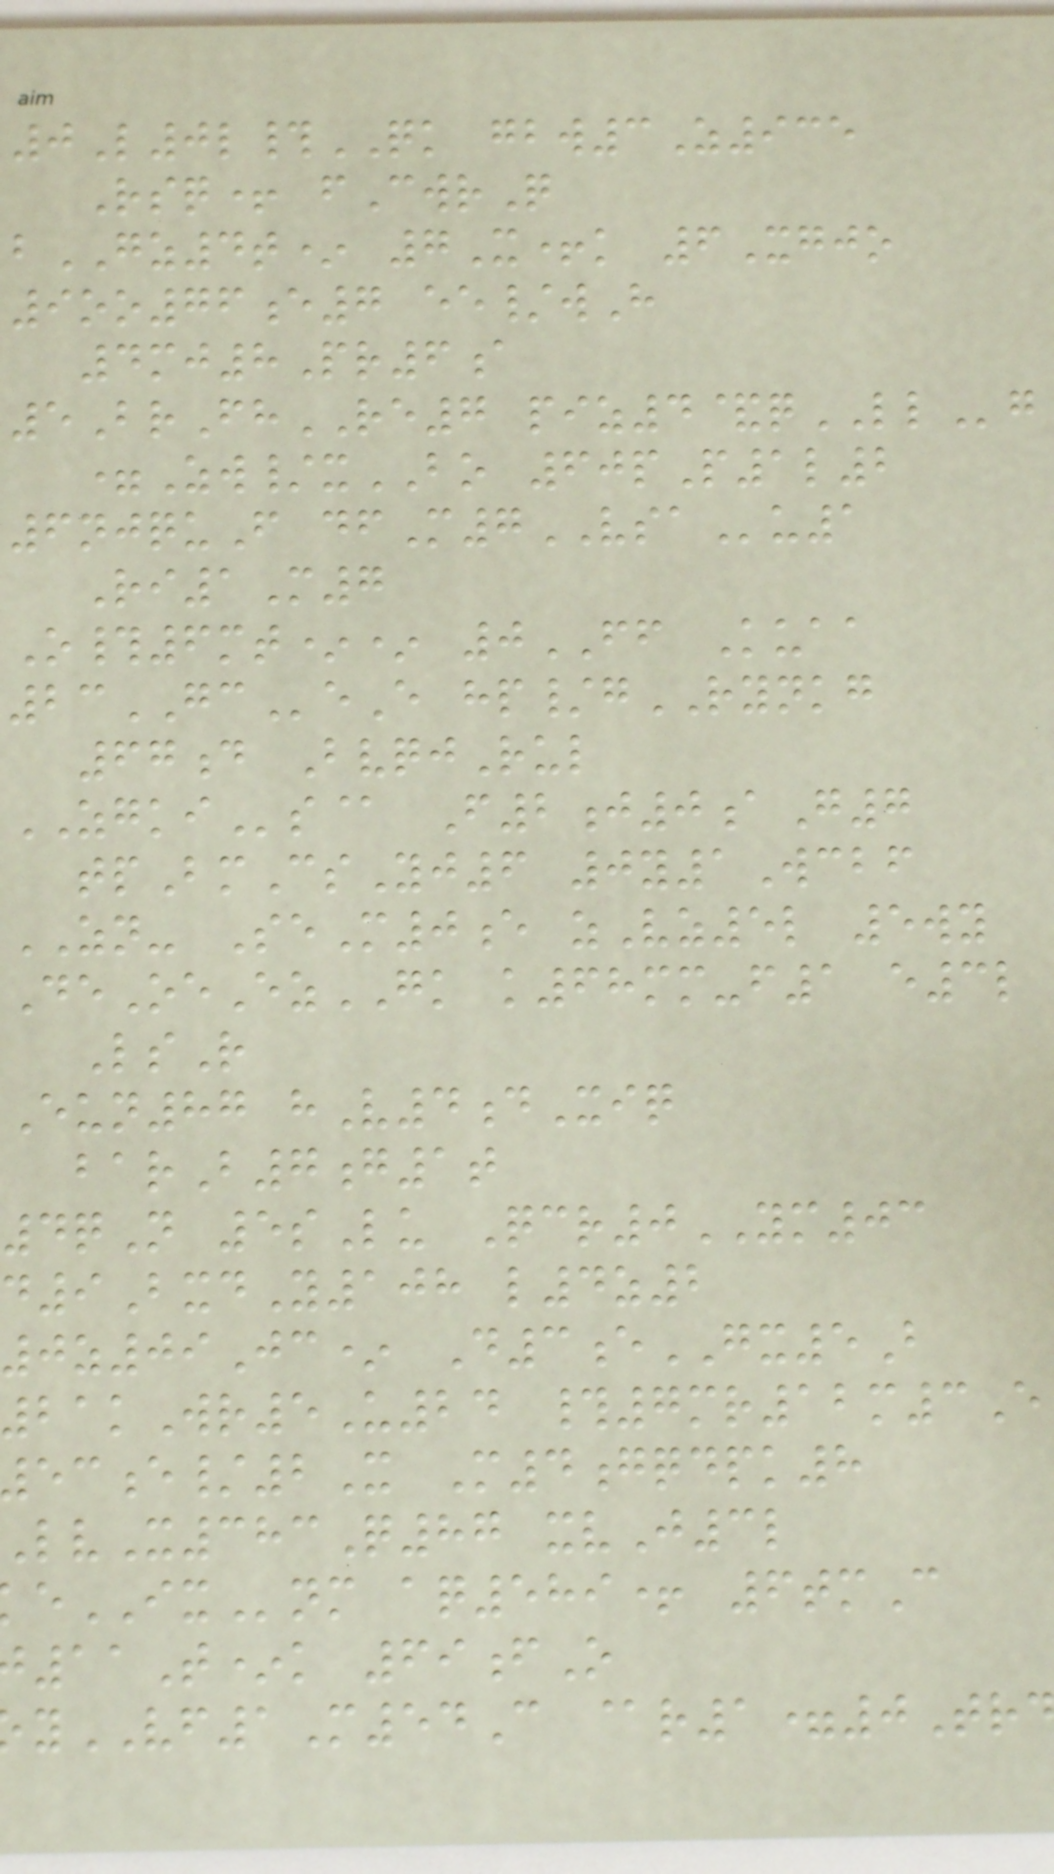0L0l#QK gbw3Z935
Rsq+ fCwrQ
bGZ4t* 7X+k 6Xgjo
9oo76e7 ee/wH
4mj8Pr6a
5BrFhRE7 piz4&qLLg
=Zw/xBO 60pP1l2
6njquF dfM7VSAu1
Ri1M7
O#6mt** 0FF Kuaa
23GCeE hp/gRYNKG
67d BvqjRul
ZGKIs@ F2j0aG7
tpBmCsYj6 0y1Wcbf
ZN- SeM0e zVz5l 5wy
DeOeEzGK k68mm-f1 e3l
LsR
Eun87 hV4dXiq
barB7g1t
4qN 5sLu Qcr0YM03
d9BxdY108 l4z2
0z09Jc* D3eGX5B
21kWr5U24 #7mr12m3E
e/2X M4gqdpk8
vX383Q87 xvJ3l
eIXnm aq589+ 6tmC
11T*k 69fO
yVF1M54C @r1=0Tr
